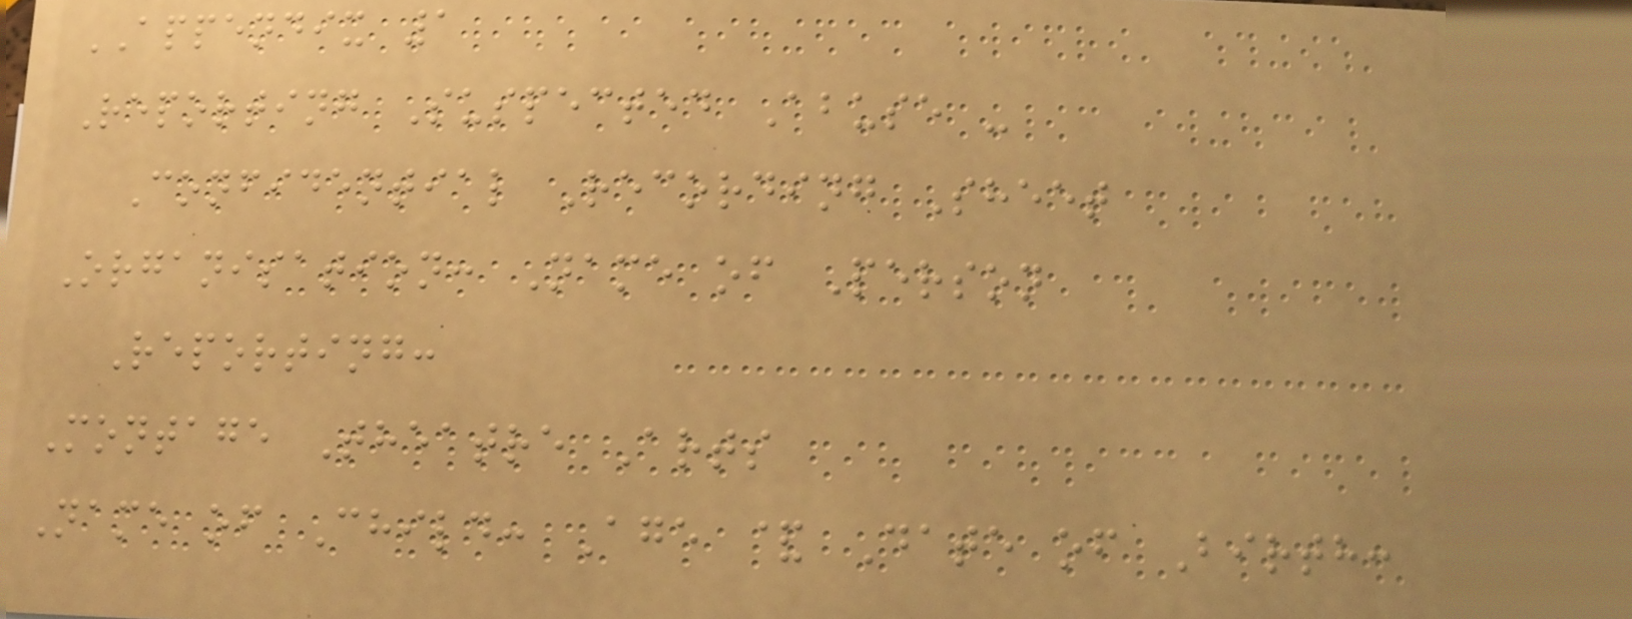APPENDIX 1
Reporting Suspected Abuse -
Confidential Recording Sheet
Organisation: Name of Person
Reporting:
Montage Theatre Arts
Name of Child: Age & Date of Birth:
